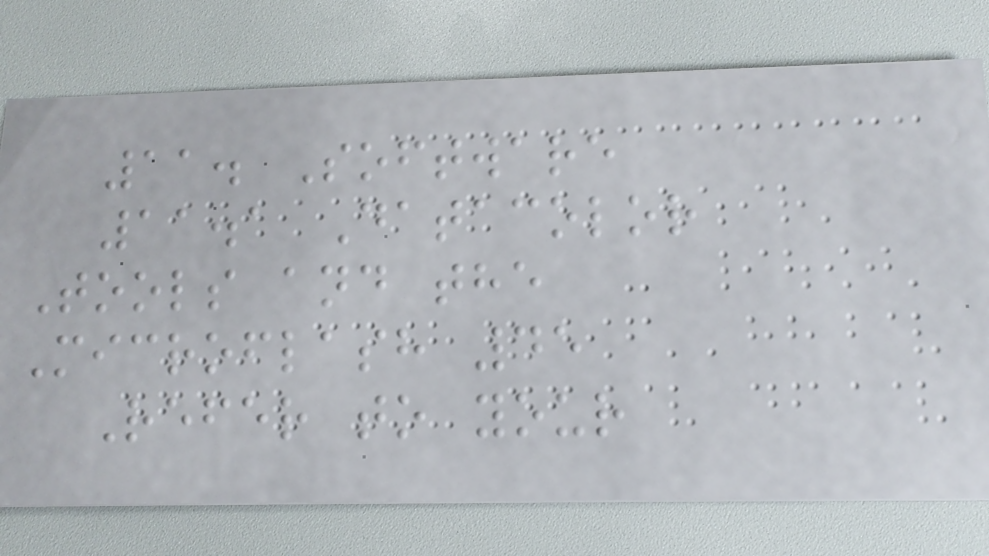11. Software
11.1 Datacolor
Tools and the
Microflash 45
Refer to your
